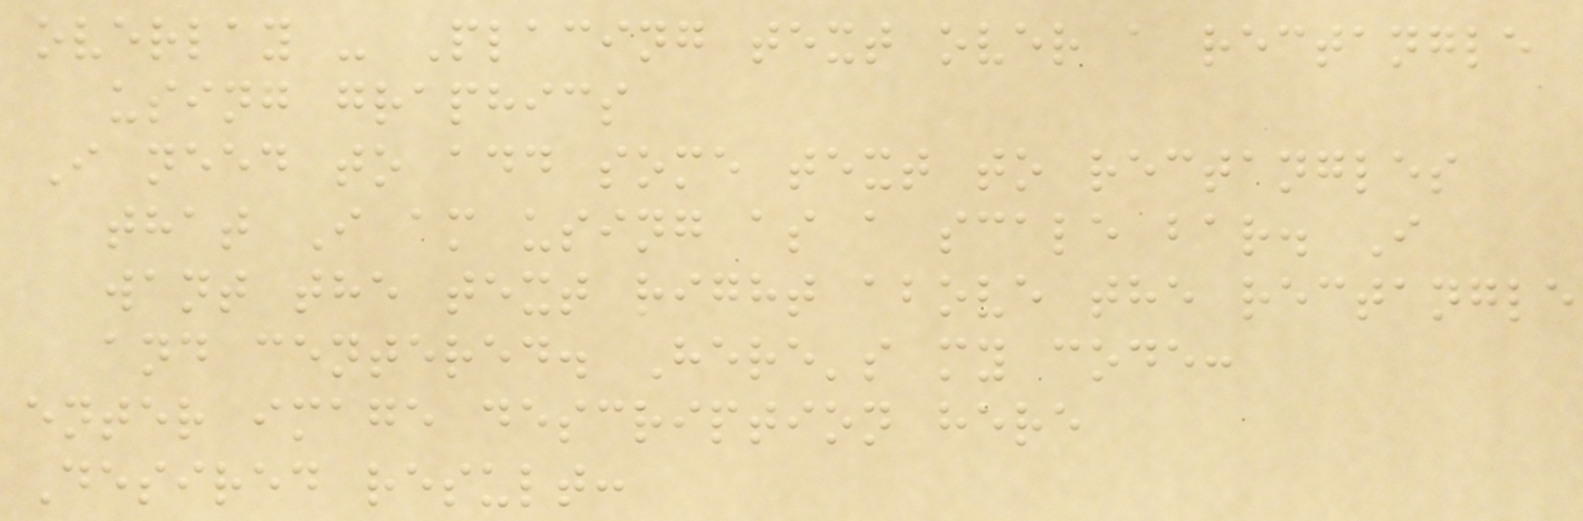overlay - Placing text over a rectangle
using graphics
I need to add some text to rectangles
that I am using as a scale bar. I
want the text right above the rectangle
and centered. Here's my code:
enter image description here
Desired result:
